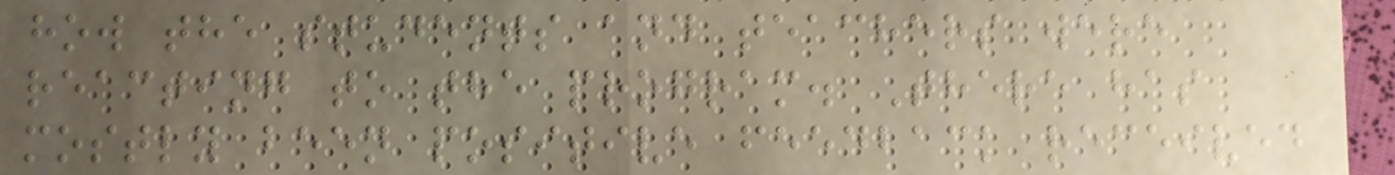how the students and teachers were
reacting to the program. There has
mostly been positive feedback received
